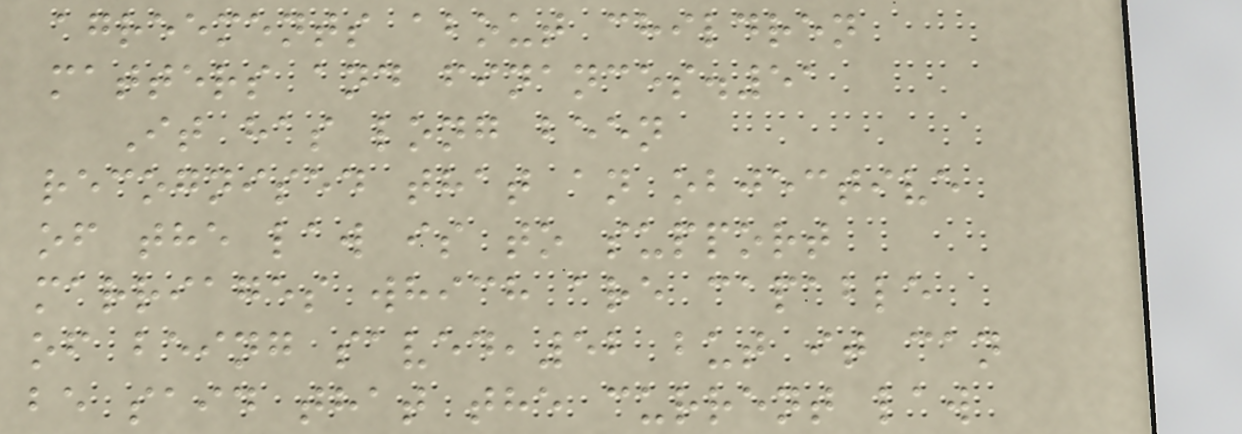agreements about children
matters and finances.51
It has long been
recognised that an objective
of the law is to support
marriages which are capable
of being saved,52 but it can
be said that the current law
